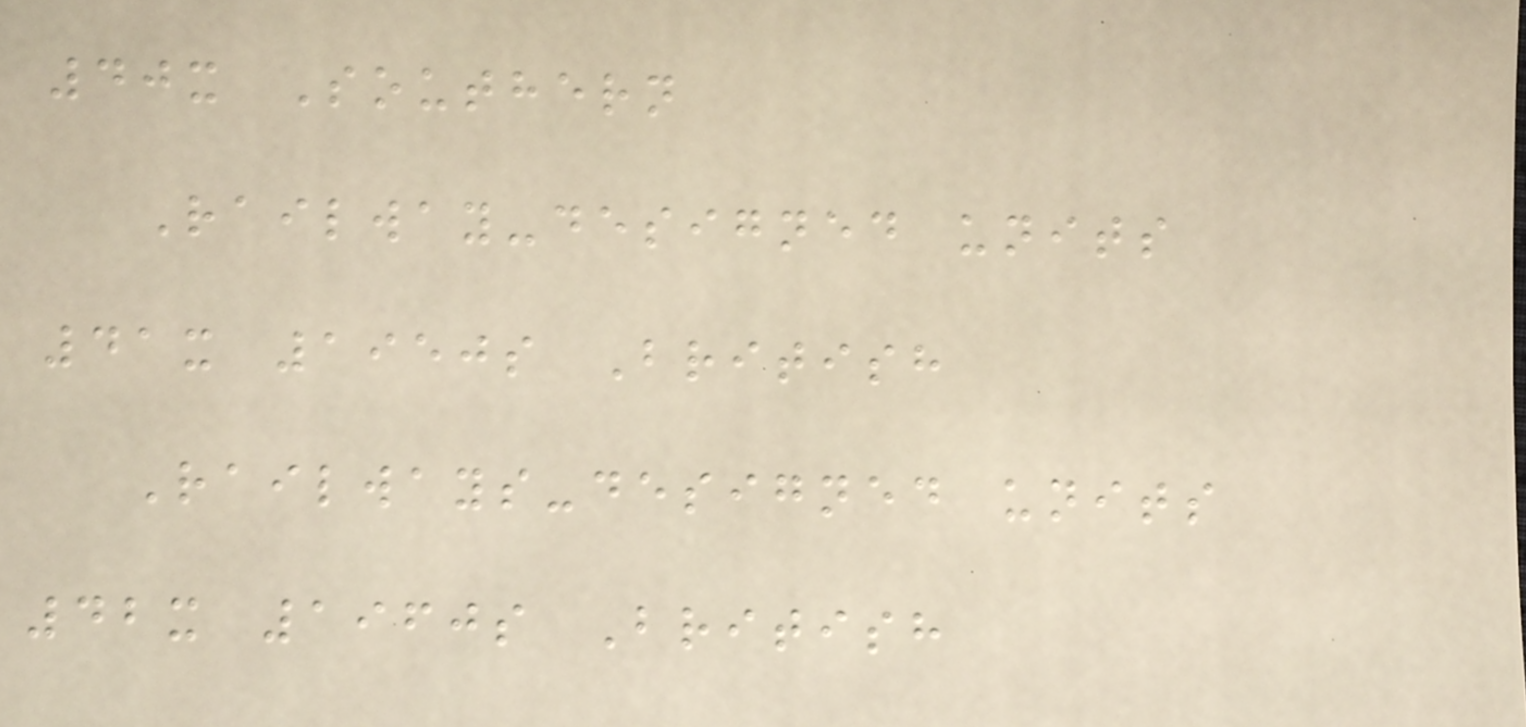40x Southern
Railway-designed units
41x 1950s British
Railways-designed units
42x 1960s British
